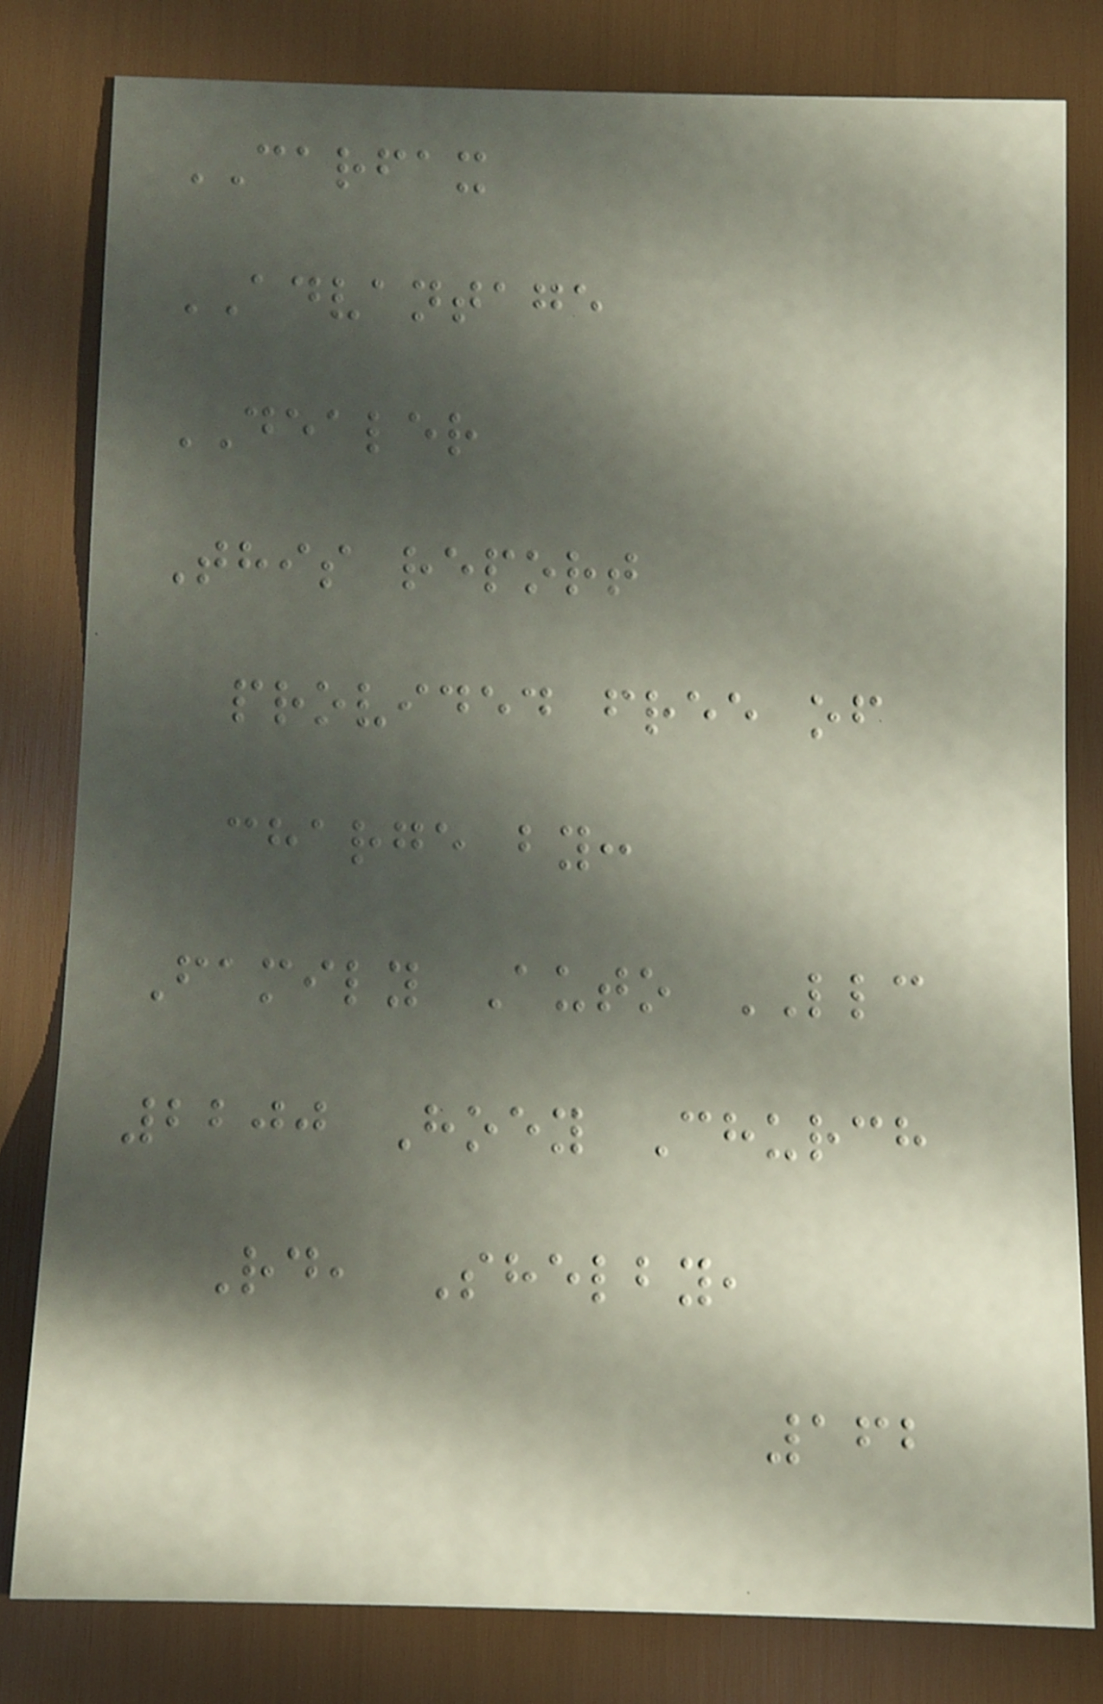CARFAX
ADVANTAGE
DEALER
This report
provided free of
charge by:
Family Auto LLC
2200 Hoey Church
Rd, Shelby,
162
